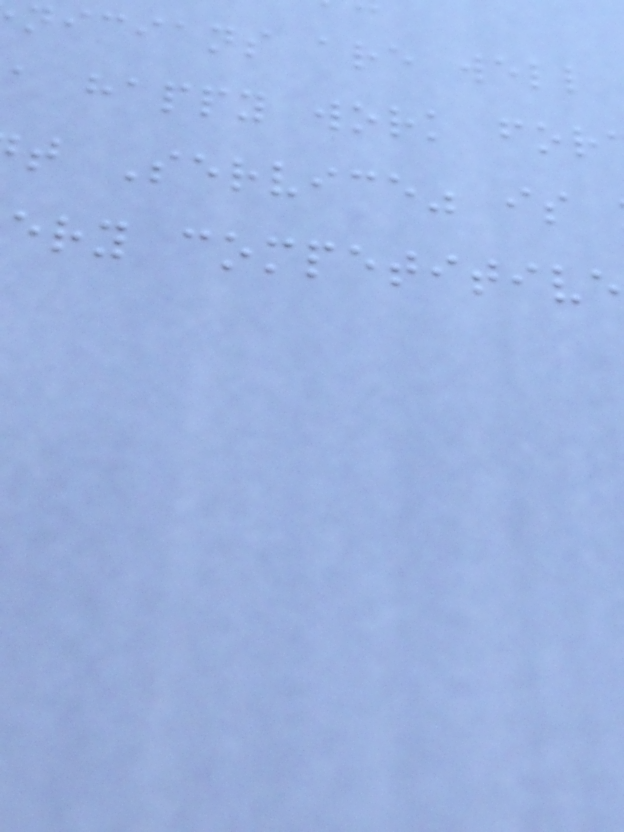nicians are well
a happy work for
t Service" is
ery competitive
